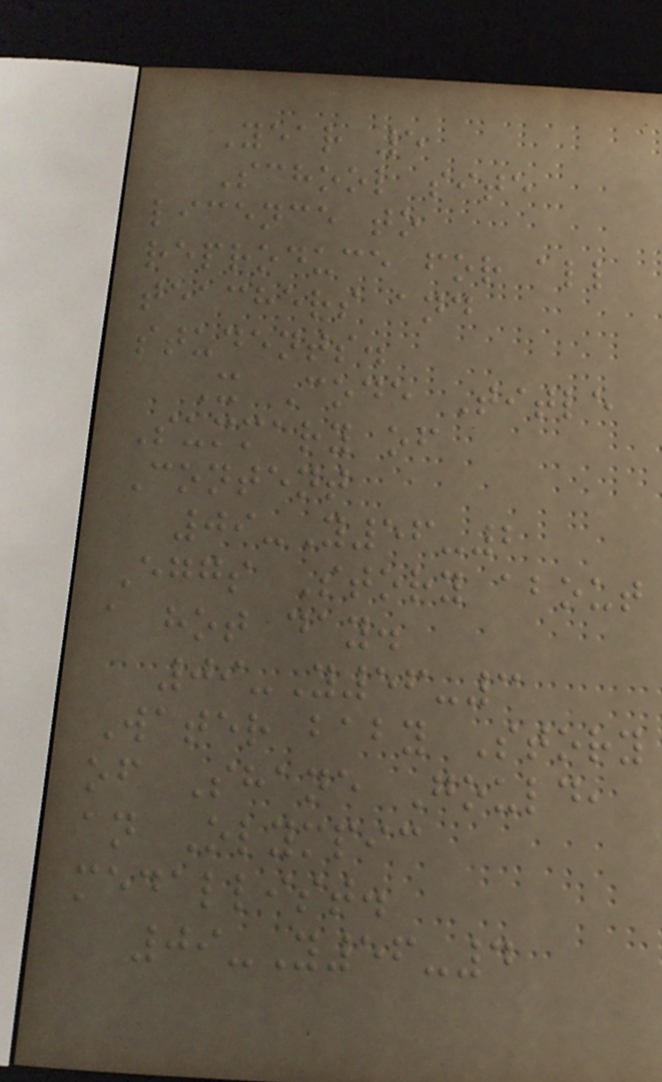Year 5
School site
licence to
reproduce for all
teachers and
students.
X Code Title
Summary of
Content
09-Y56-2
Eggs Story about
a hot day.
09-Y56-3
Water baby Story
of Shane Gould,
an Olympic
medallist.
09-Y56-4
